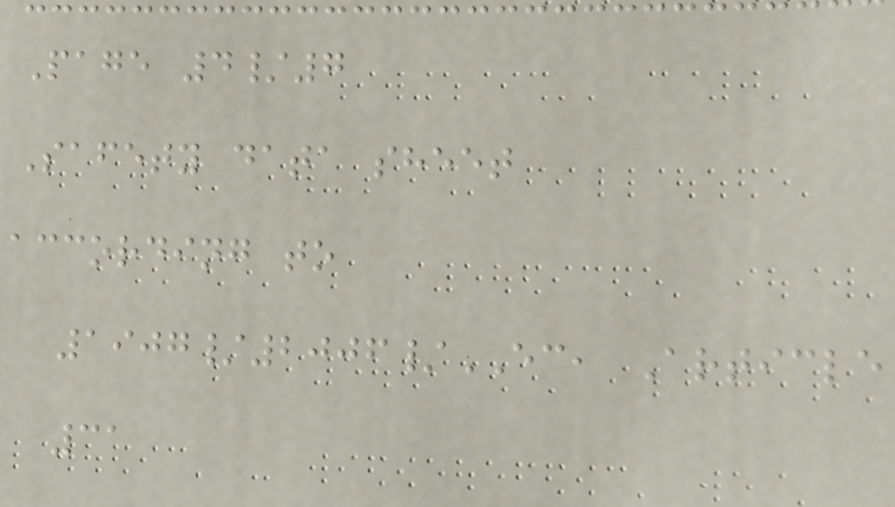Page 4/7
Safety data sheet
according to
1907/2006/EC, Article
31
